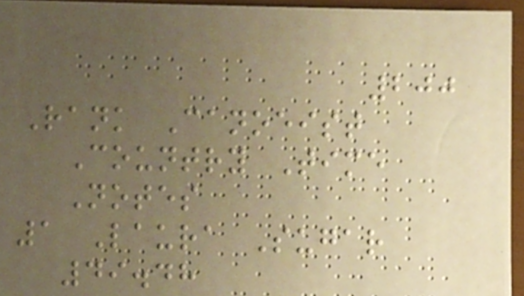200
Rank Canoeist
Country Time
Notes
1 Laura Sugar
49.48
